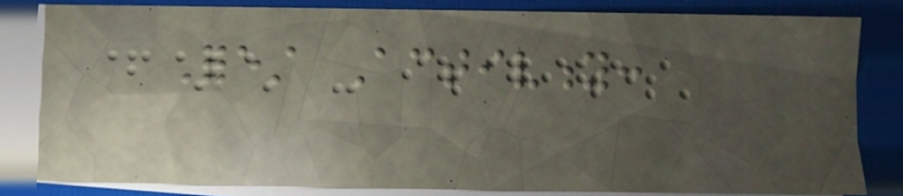Forest Activity:
